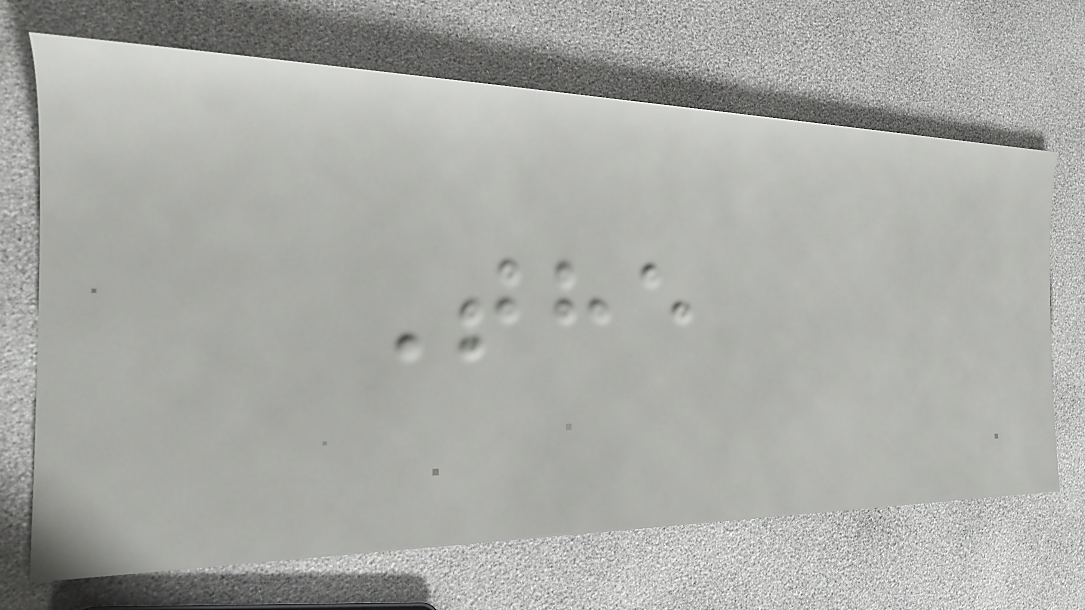The
